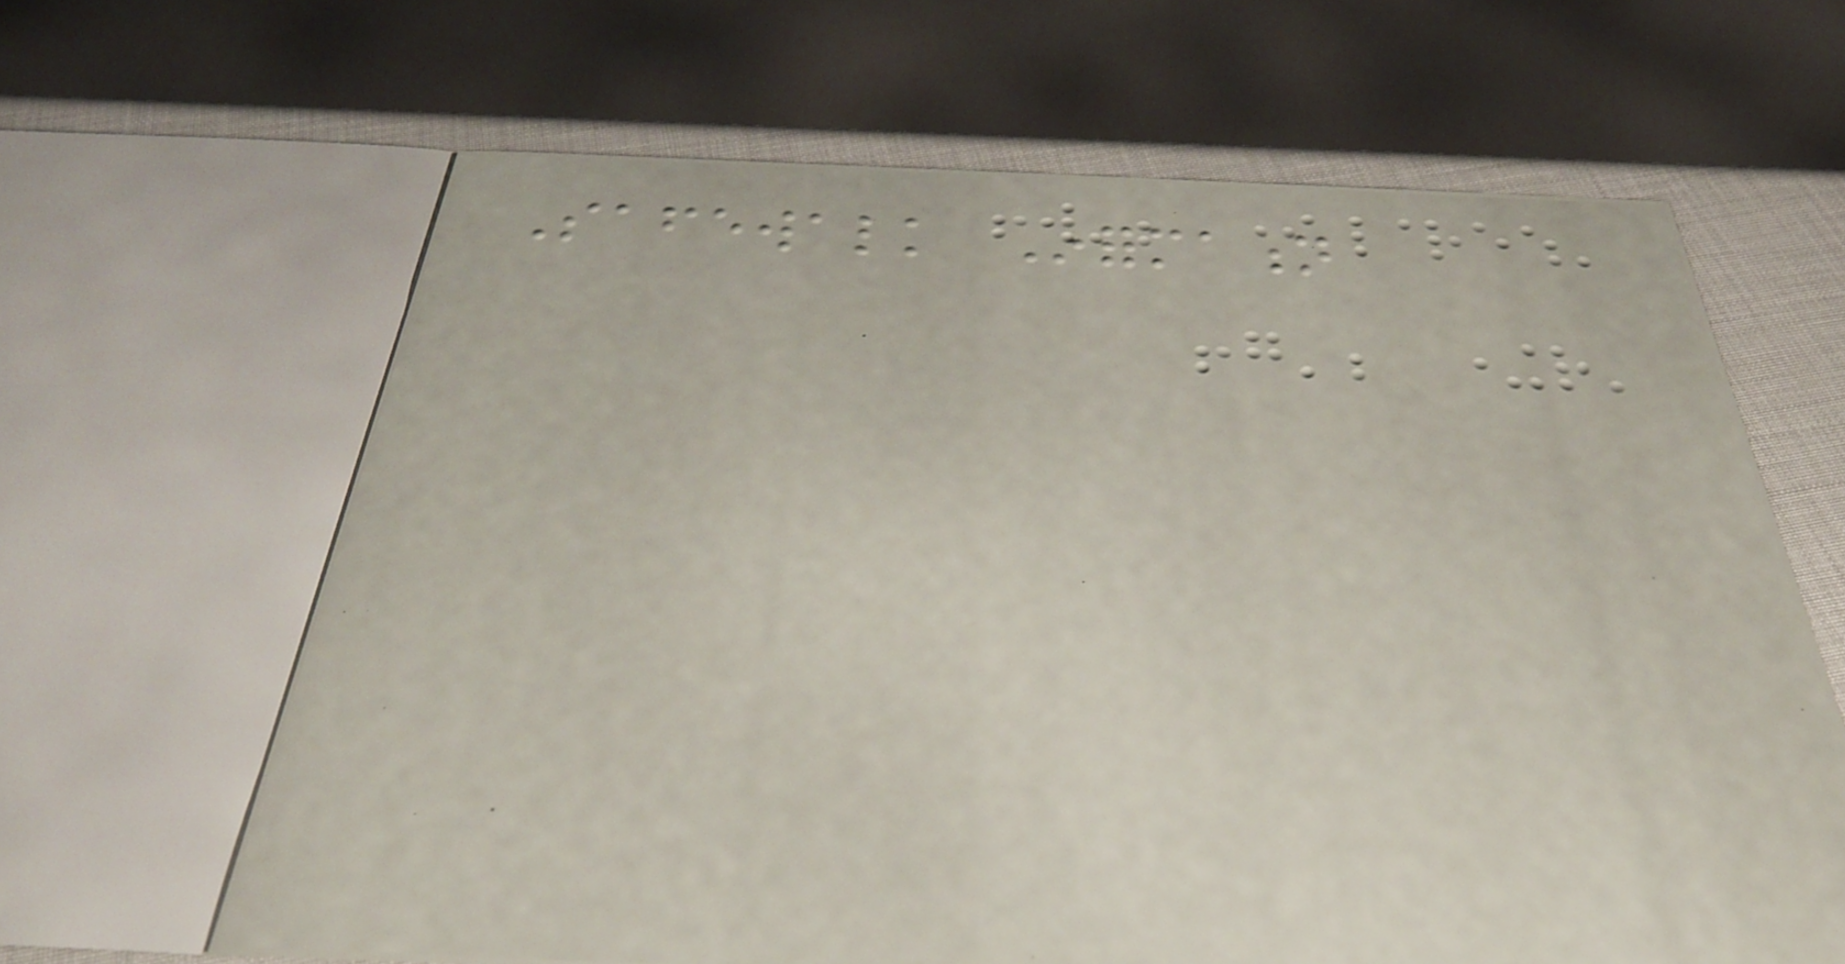Safewalk Information
